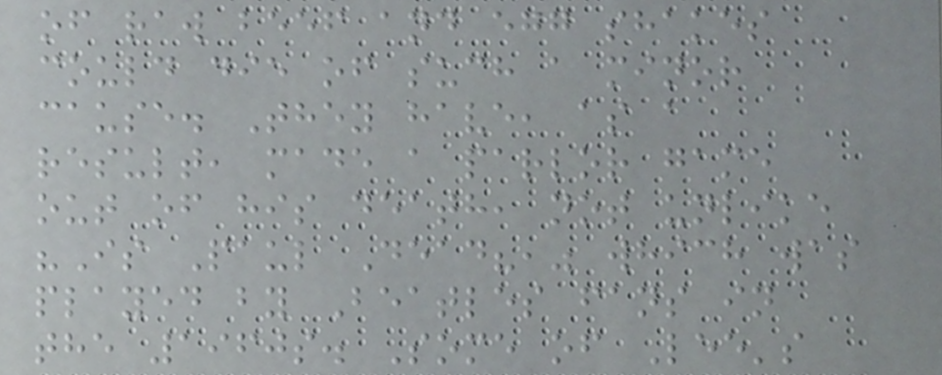of raw beef and egg shakes
could die of such a minor
cause. They have, as a
result, made a parlor game
out of his death, not unlike
"Is Paul Dead?," which was
played by Beatles fans in
the 1960s. Some of Lee's
